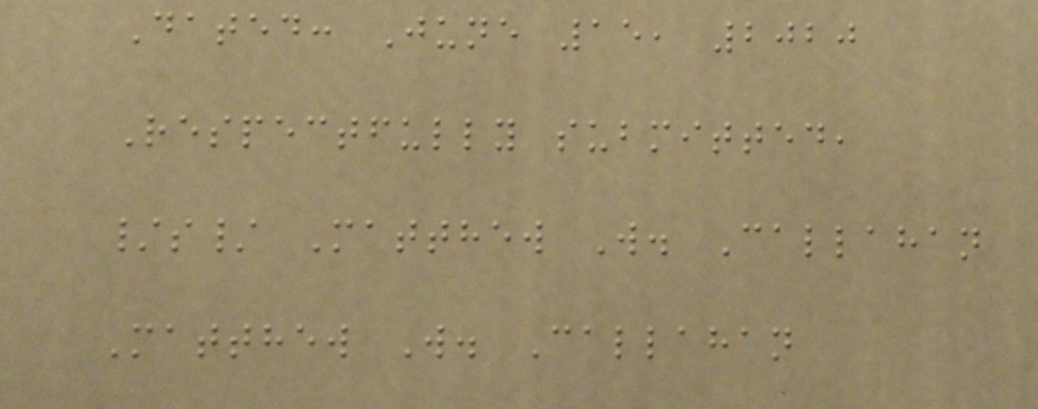Dated: June 15, 2020
Respectfully submitted,
/s/ Matthew W. Callahan
Matthew W. Callahan
